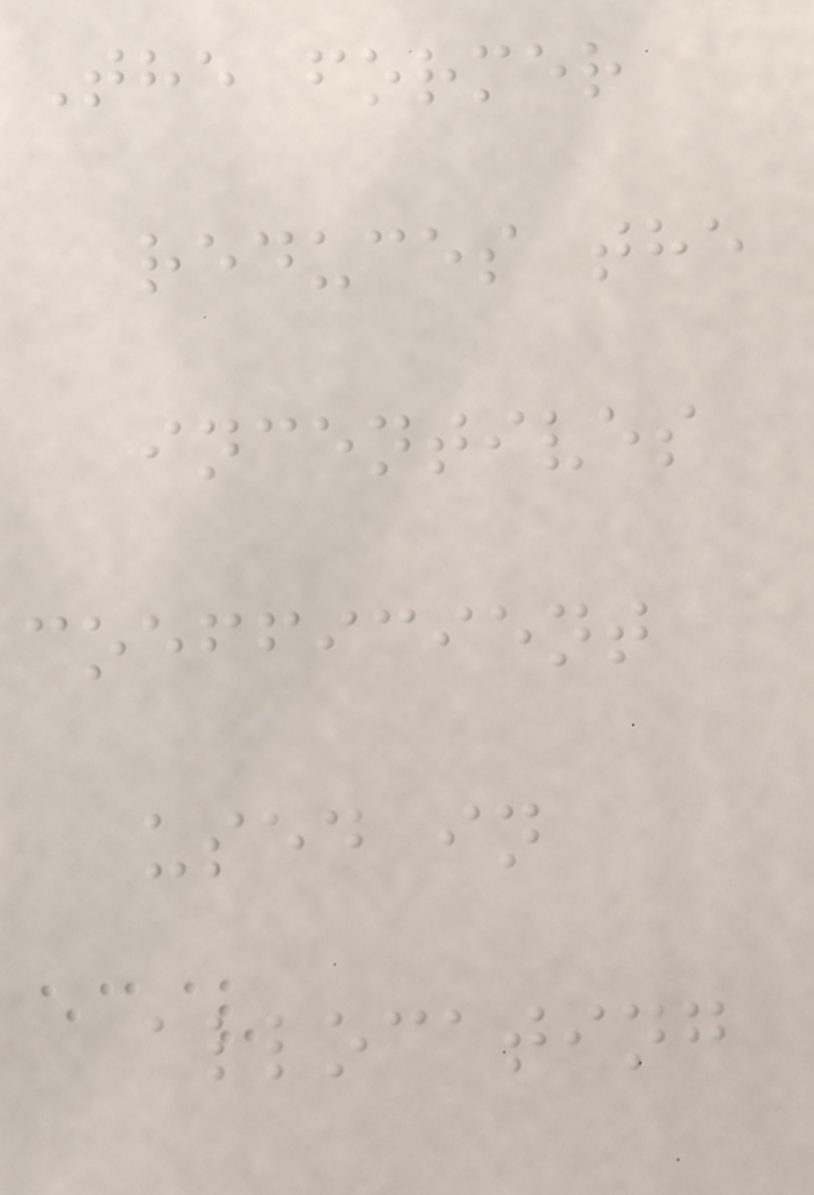The former
reduces the
incentives
coefficient
used in
allocating
